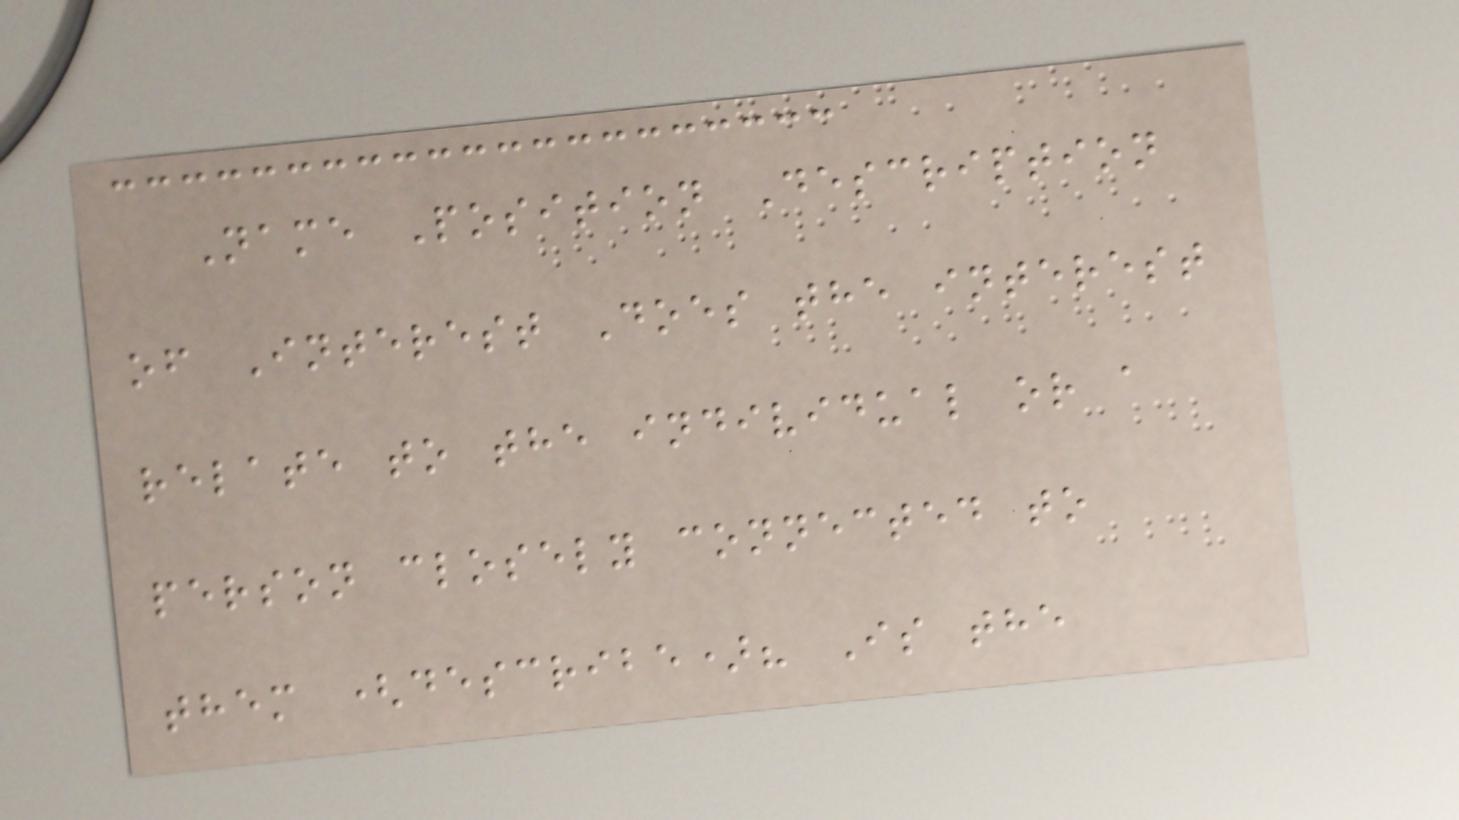Name Position Description
of Interest Does the interest
relate to the individual or a
person closely connected to
them (describe)? Is the
